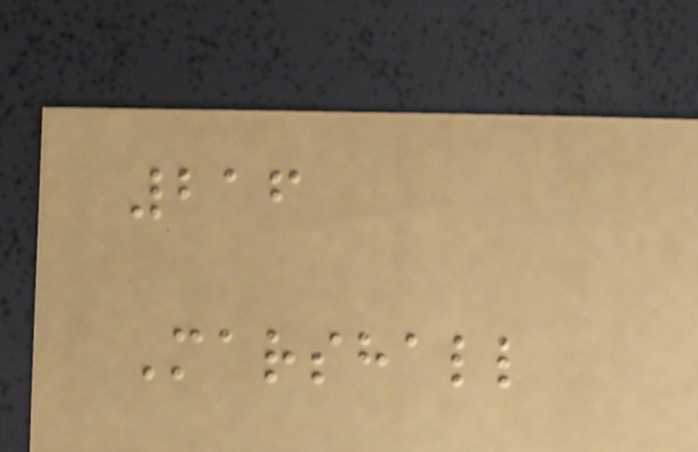216
Marshall
